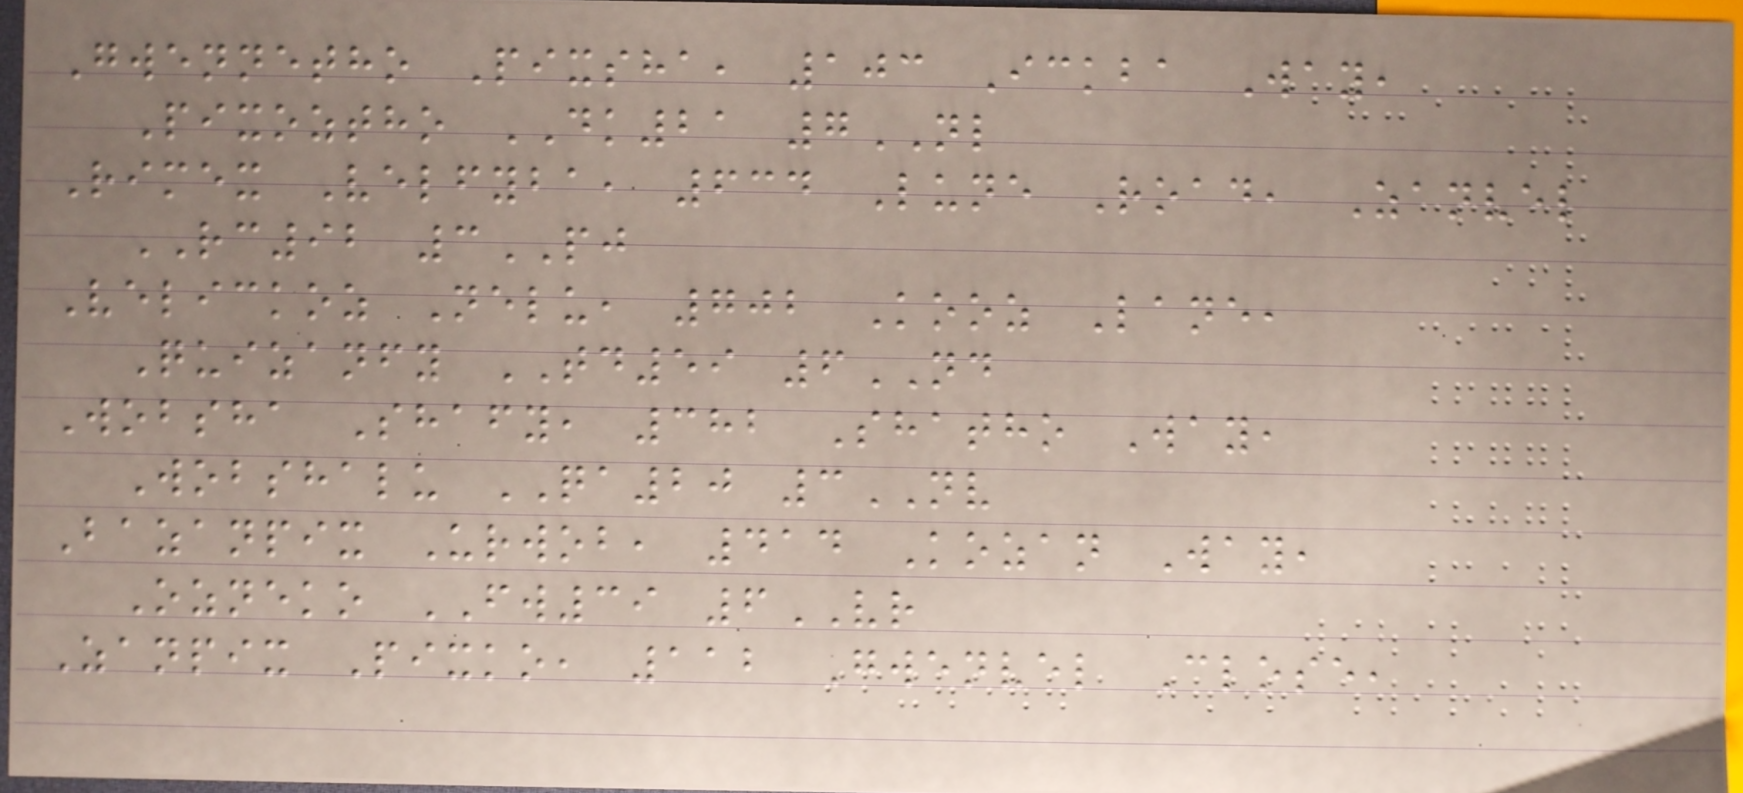Gwennetho Pixsha, 103 Ickba Way,
Pixoztho DK21 7NL
Rimex Velfyba, 634 Lune Road, Zanvel
RC92 3PJ
Velickoz Nelu, 702 Kooz Lane,
Quizanfy TD59 6ND
Wobsha Shafy, 382 Shatho Way,
Wobshalu QA20 3NV
Bazanpix Urwob, 414 Kozan Way,
Ozneko FW39 6VR
Zanpix Pixko, 112 Gwenvel Close,
